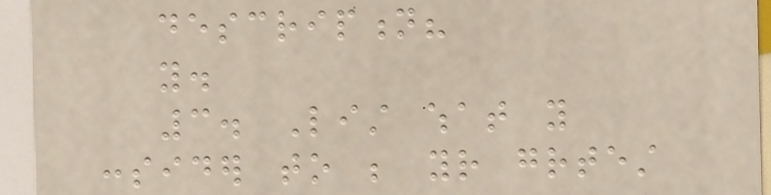description?
you.
3. List what you
consider to be your greatest
